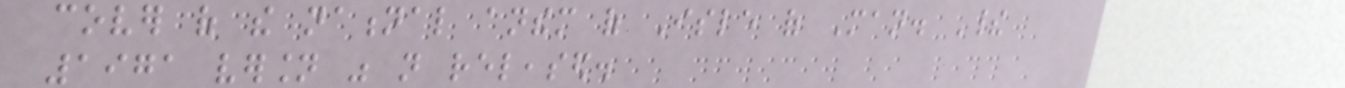cover of the national anthem of Isle of Man. Their
1971 version was not released.
